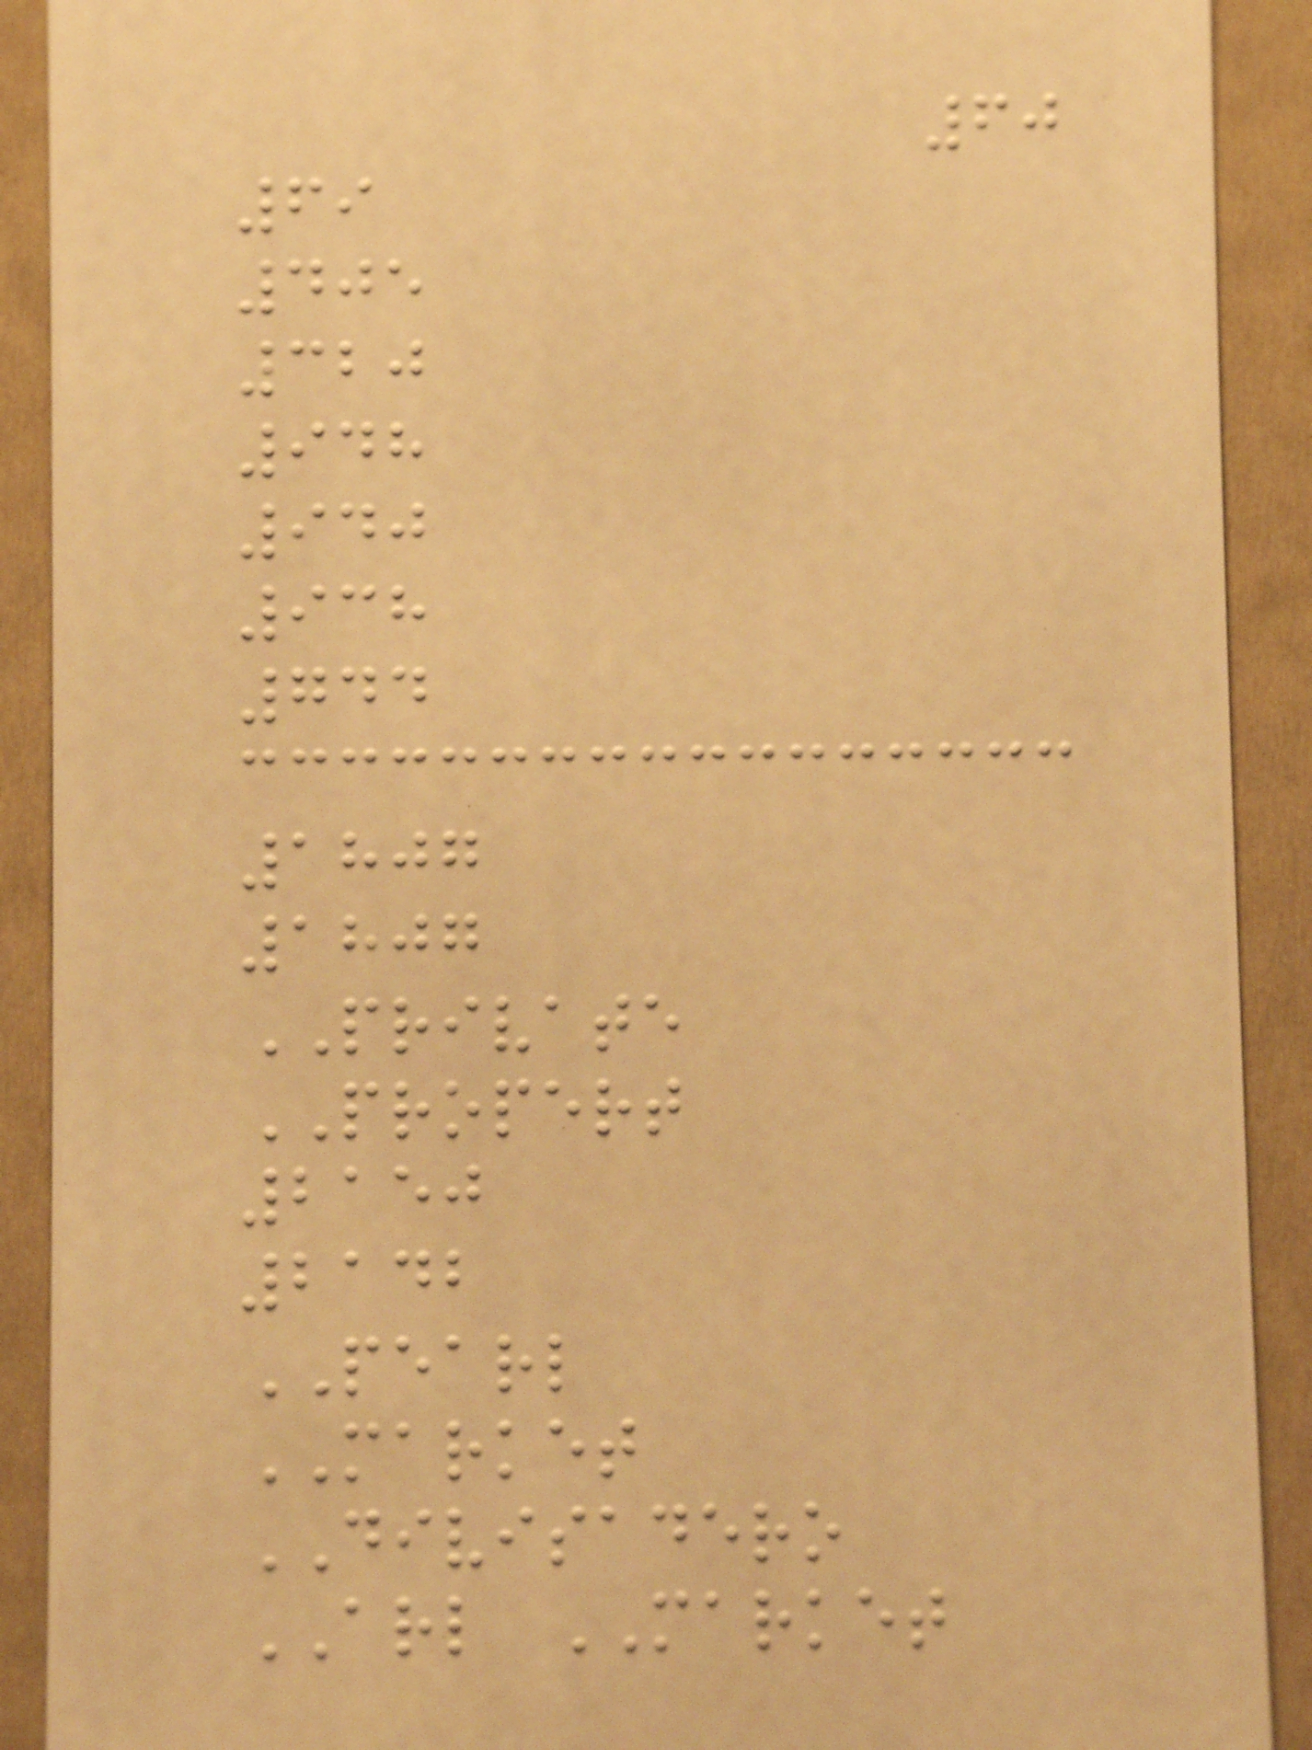60
69
405
320
948
940
938
744
1807
1807
PRIVATE
PROPERT
2150
2142
PEARL
MARKET
DIVISADERO
ARL MARKET
